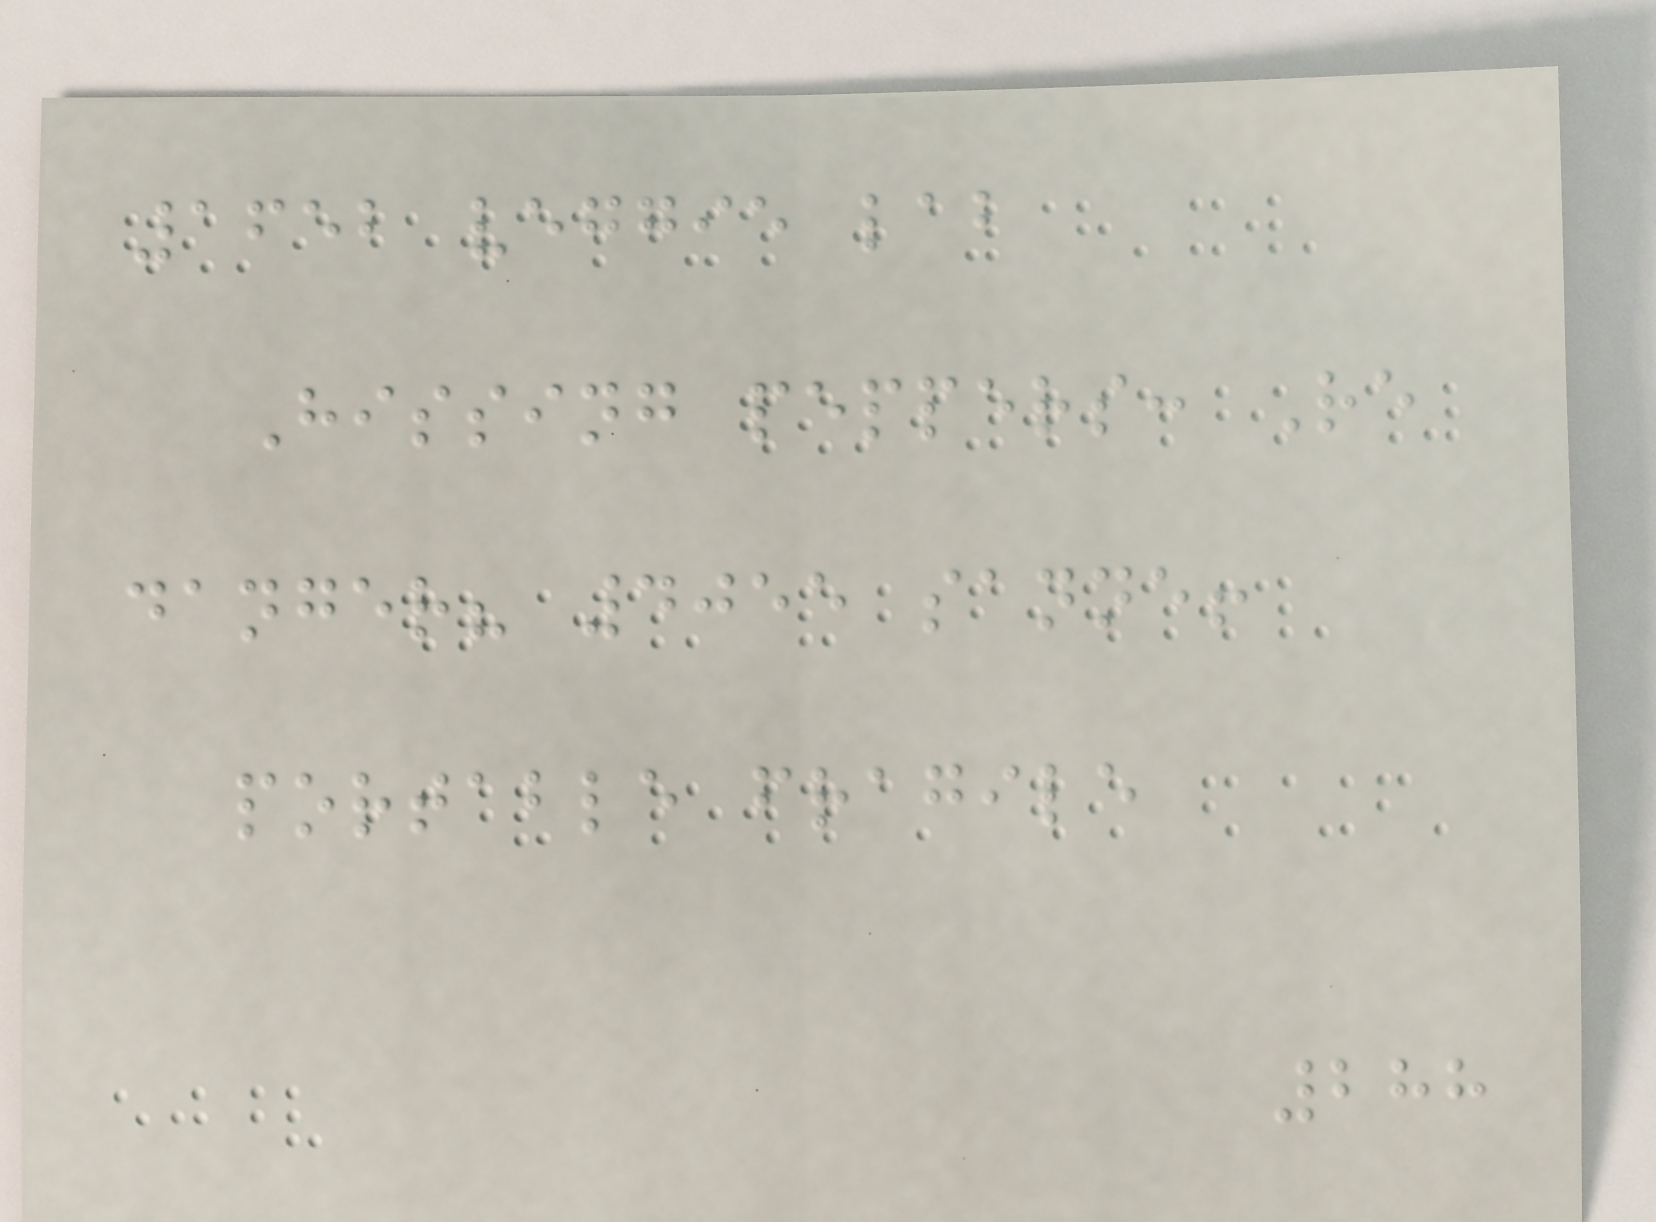1652 veggie lab
Hissing peppers: Re
danger? 4055 sanne!
portable fragile
288
